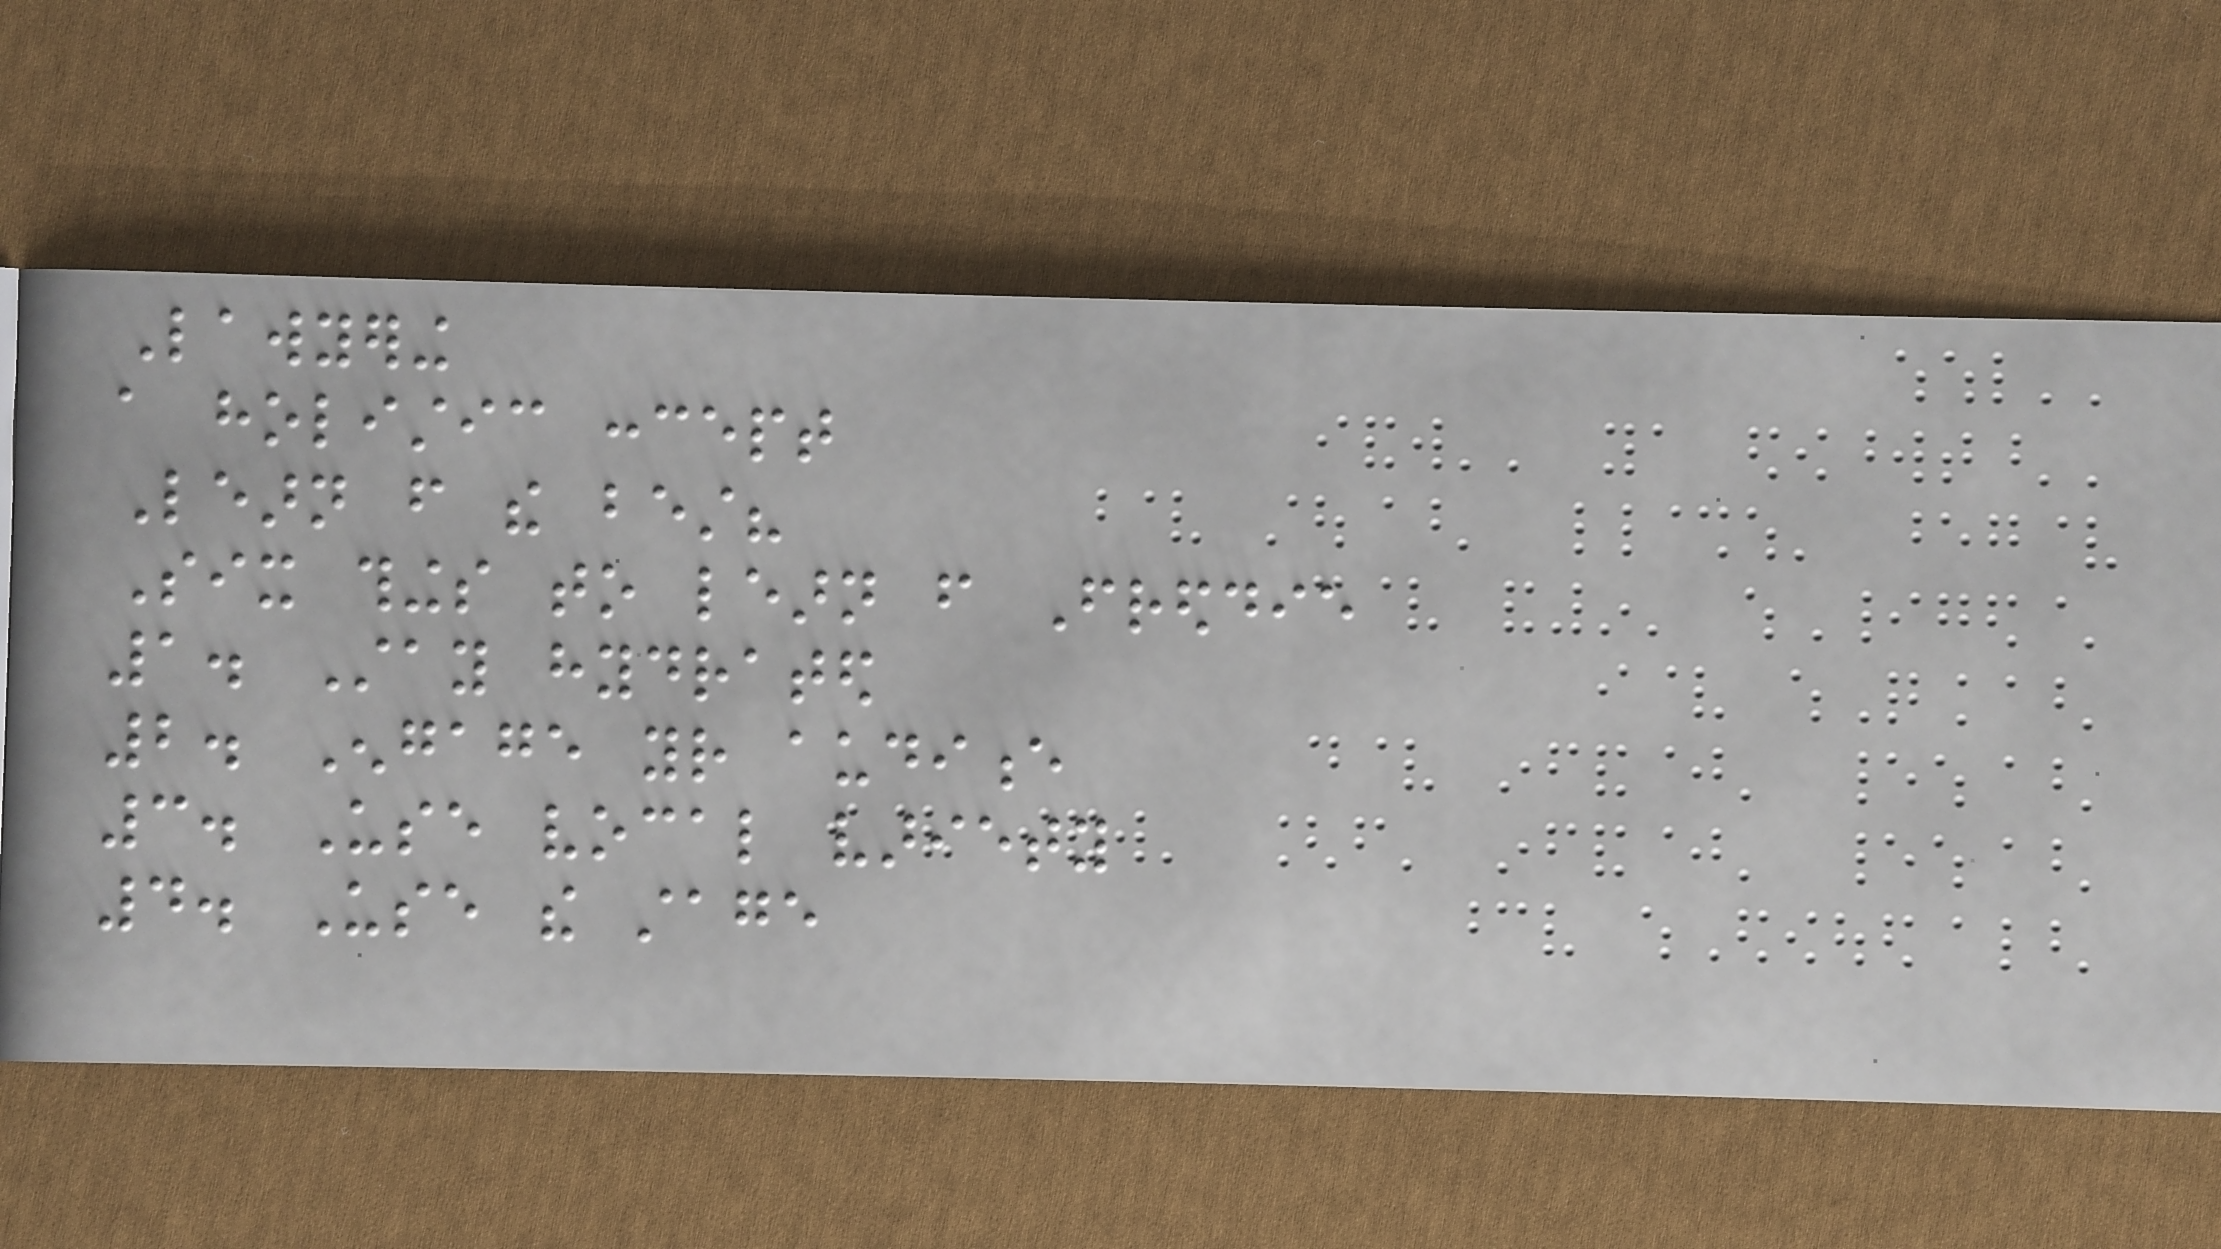Lawyering
a holistic concept
Learn from the best?
Six things to learn from Freddie
1. Stay hydrated
2. Engage your audience
3. Use vocal variety
4. Use the stage
